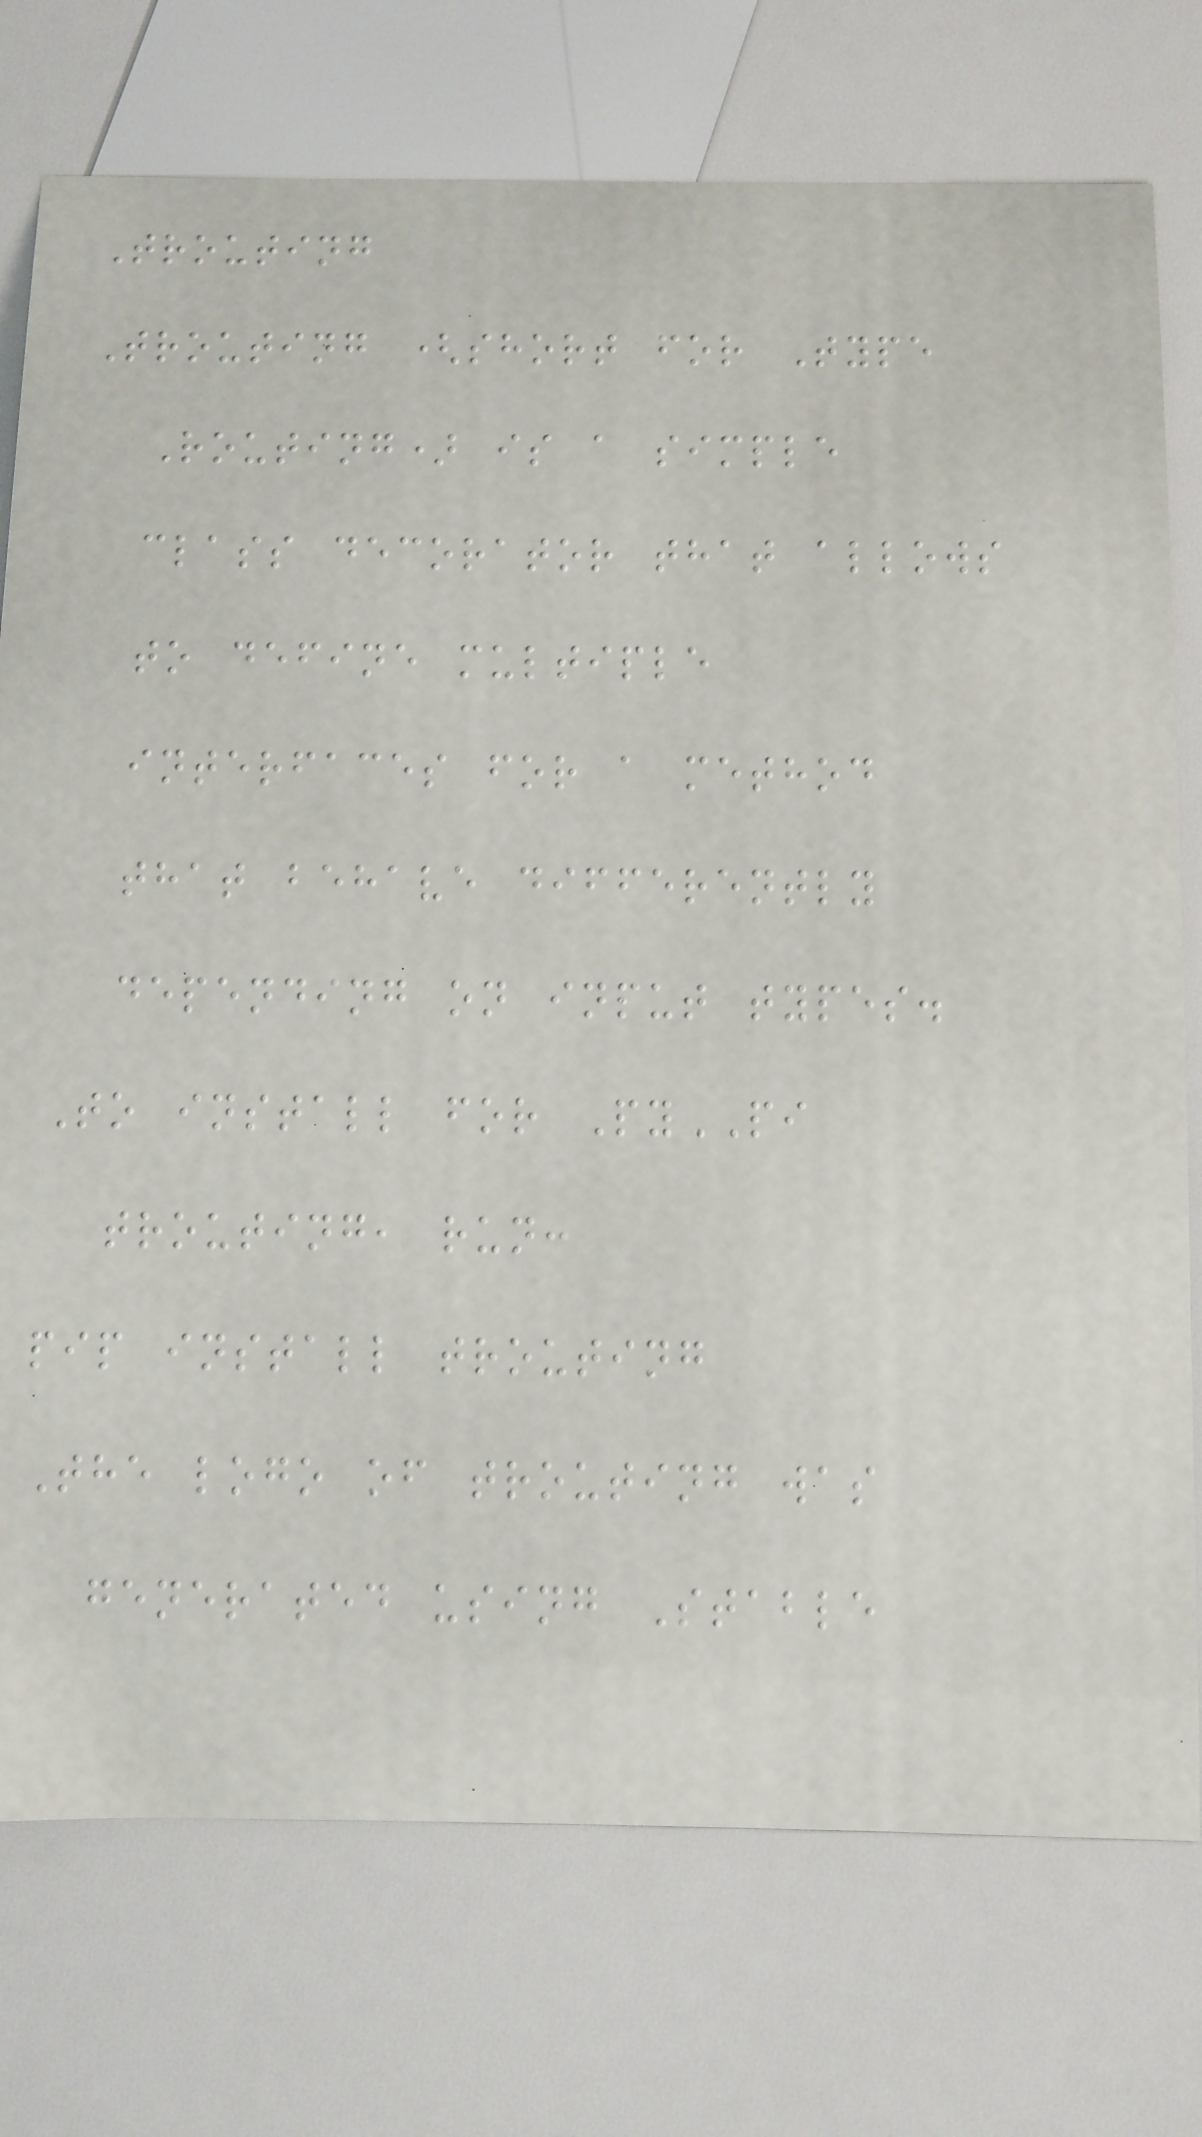Trouting
Trouting (short for Type
Routing) is a simple
class decorator that allows
to define multiple
interfaces for a method
that behave differently
depending on input types.
To install for PyPI
trouting, run:
pip install trouting
The logo of trouting was
generated using Stable
